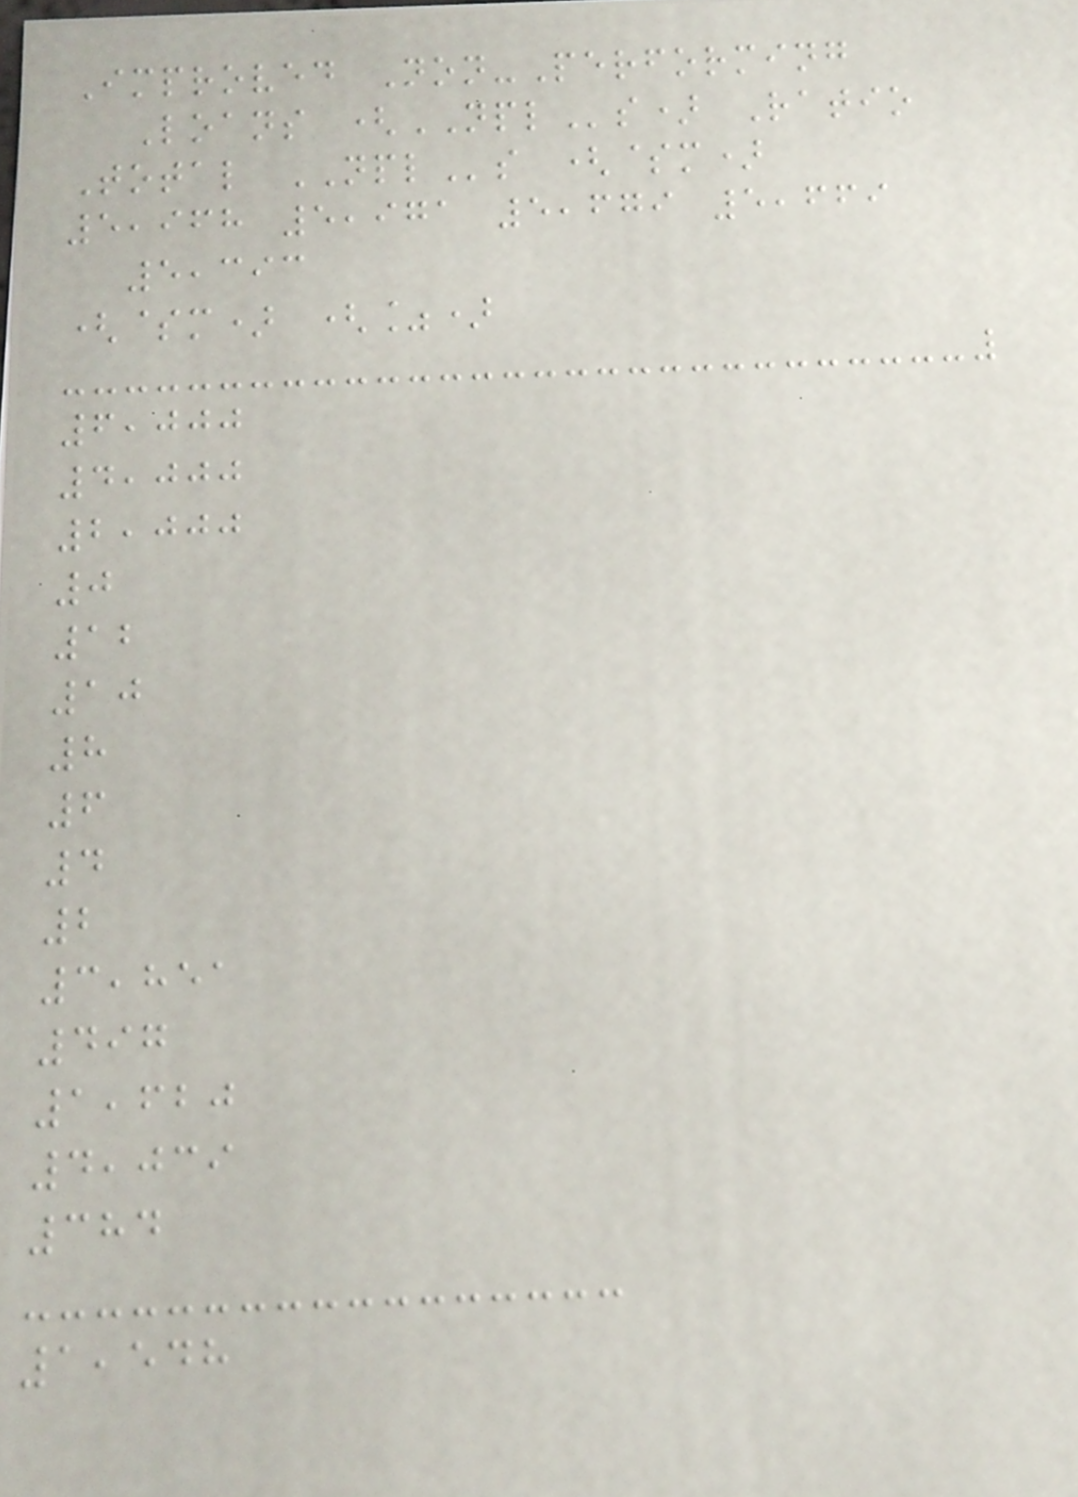Improved Non-Performing
Loans (NPLs) Ratio
Total NPLs ($m)
5,968 5,971 5,679 5,669
5,393
($m) (%)
6,000
4,000
2,000
0
12
10
8
6
4
2
3,851
497
1,620
4,039
384
1,548
